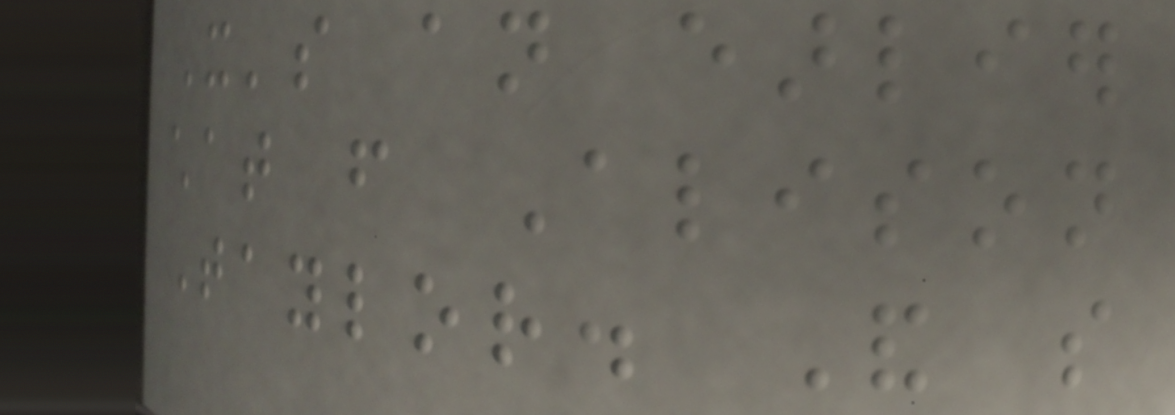It's an earlier
chat from Alison
Taylor. And so
